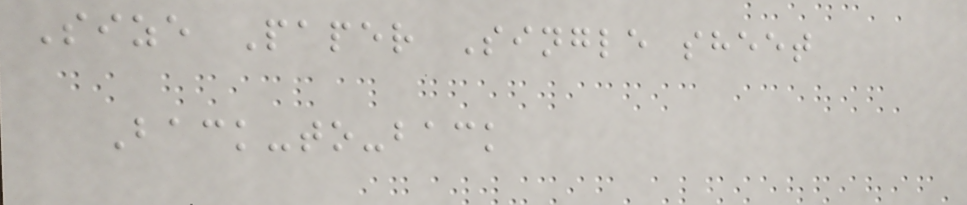Size Paper Single sheet
Back-to-back
